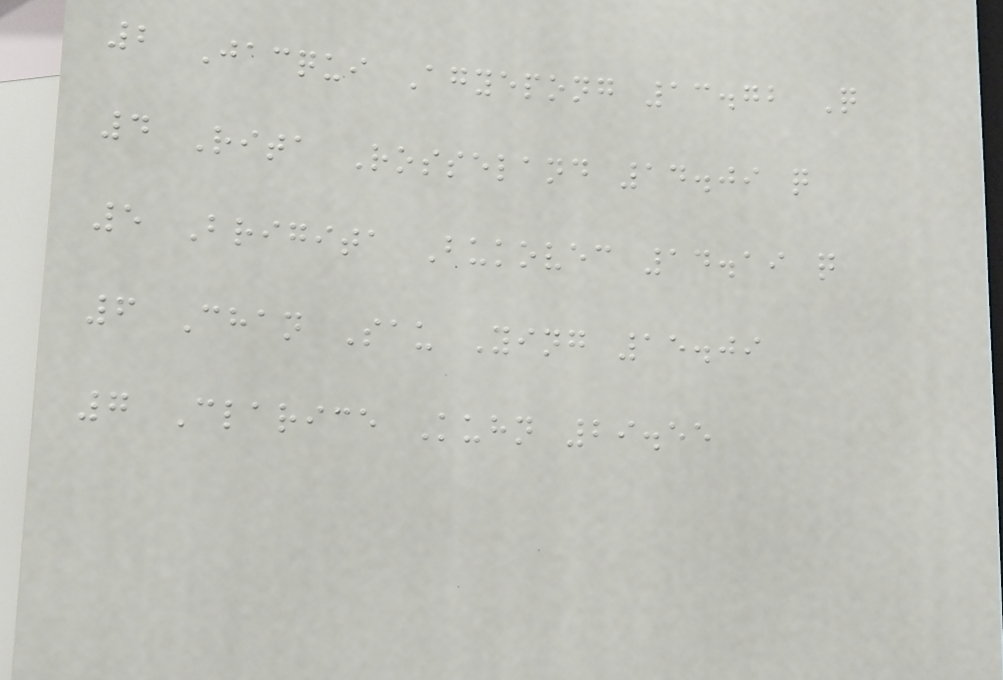2 Jacqui Agyepong 13.72 Q
4 Rita Rosseland 14.09 q
5 Brigita Bukovec 14.19 q
6 Chan Sau Ying 15.09
7 Clarice Kuhn 29.55
